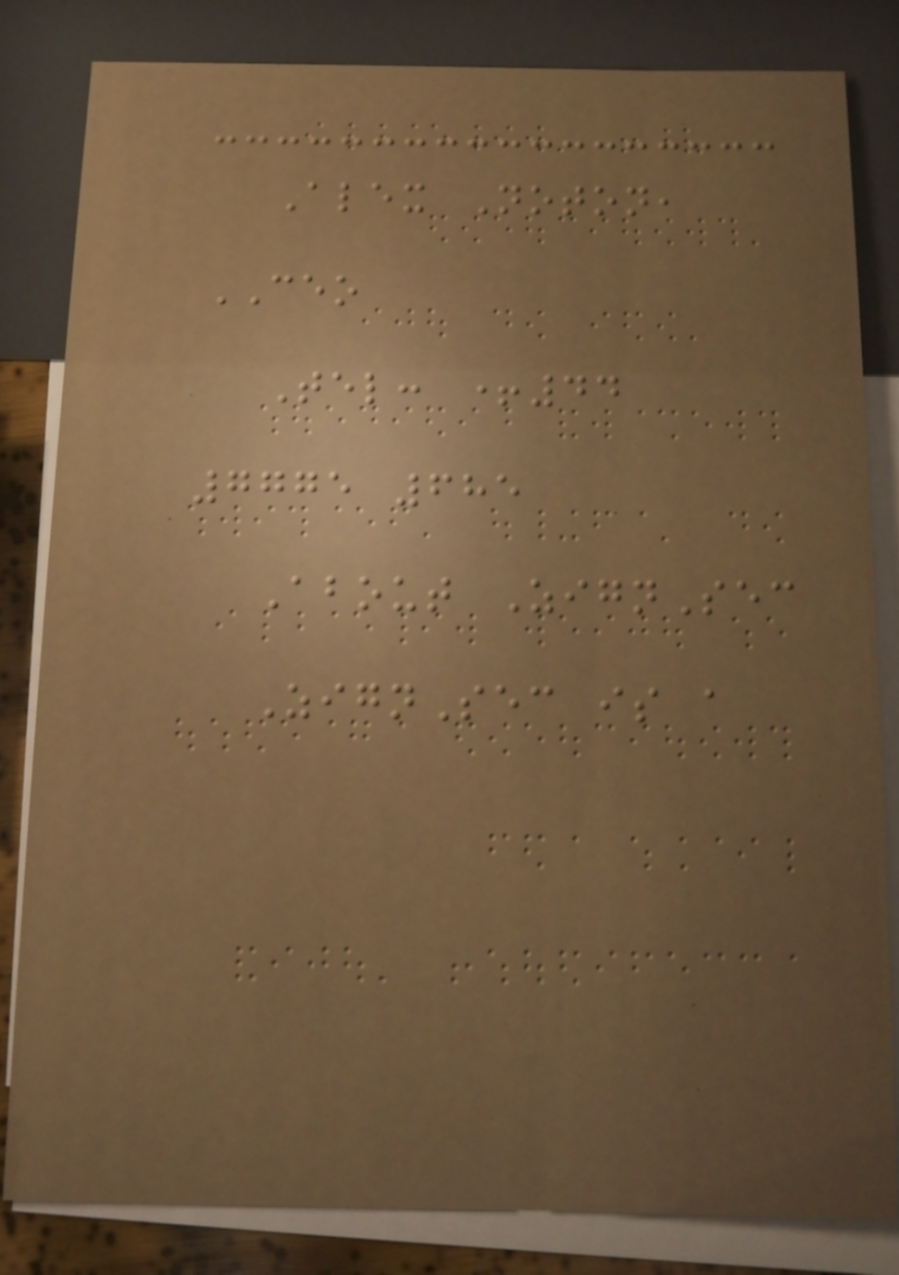Alex Noton,
CEO
Tel: +44
7775 685
About ZignSec
ZignSec is a
